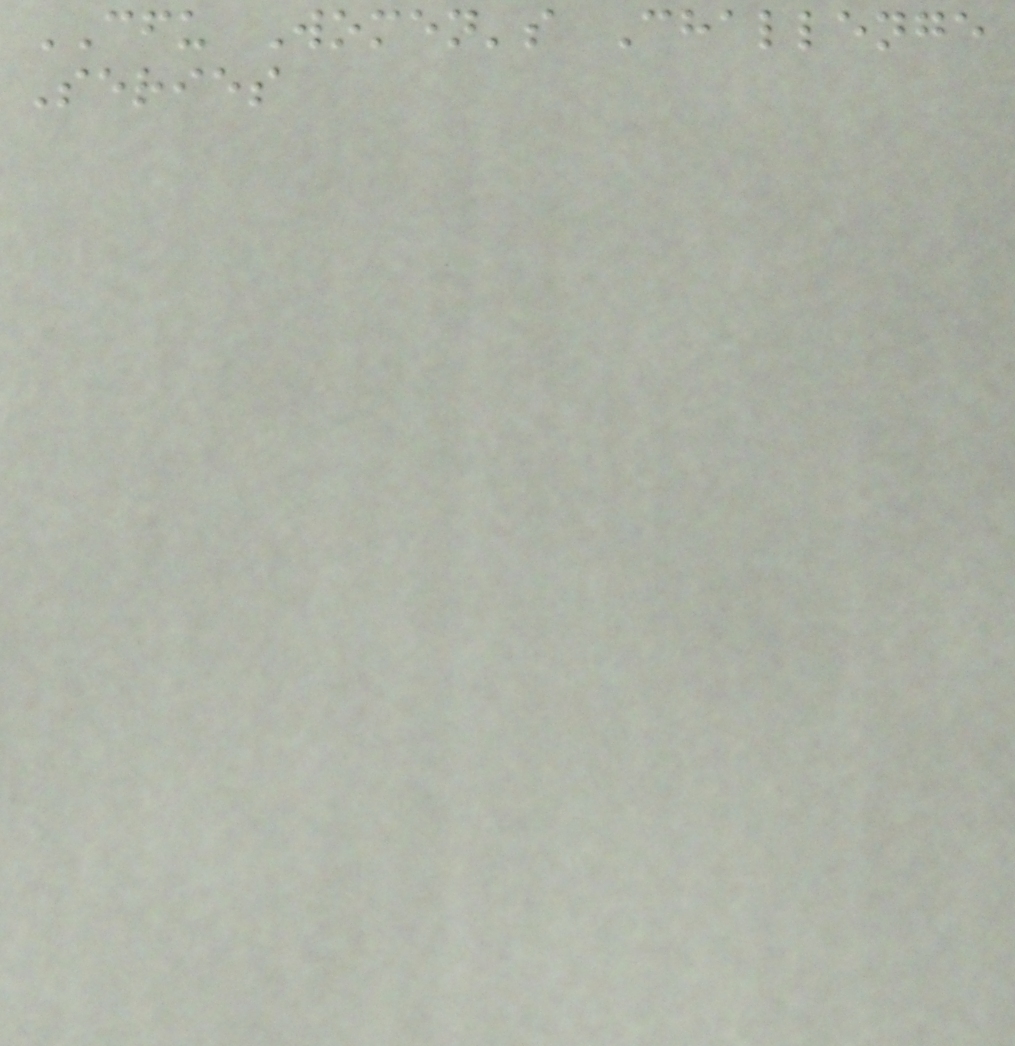CFU Women's Challenge
Series
